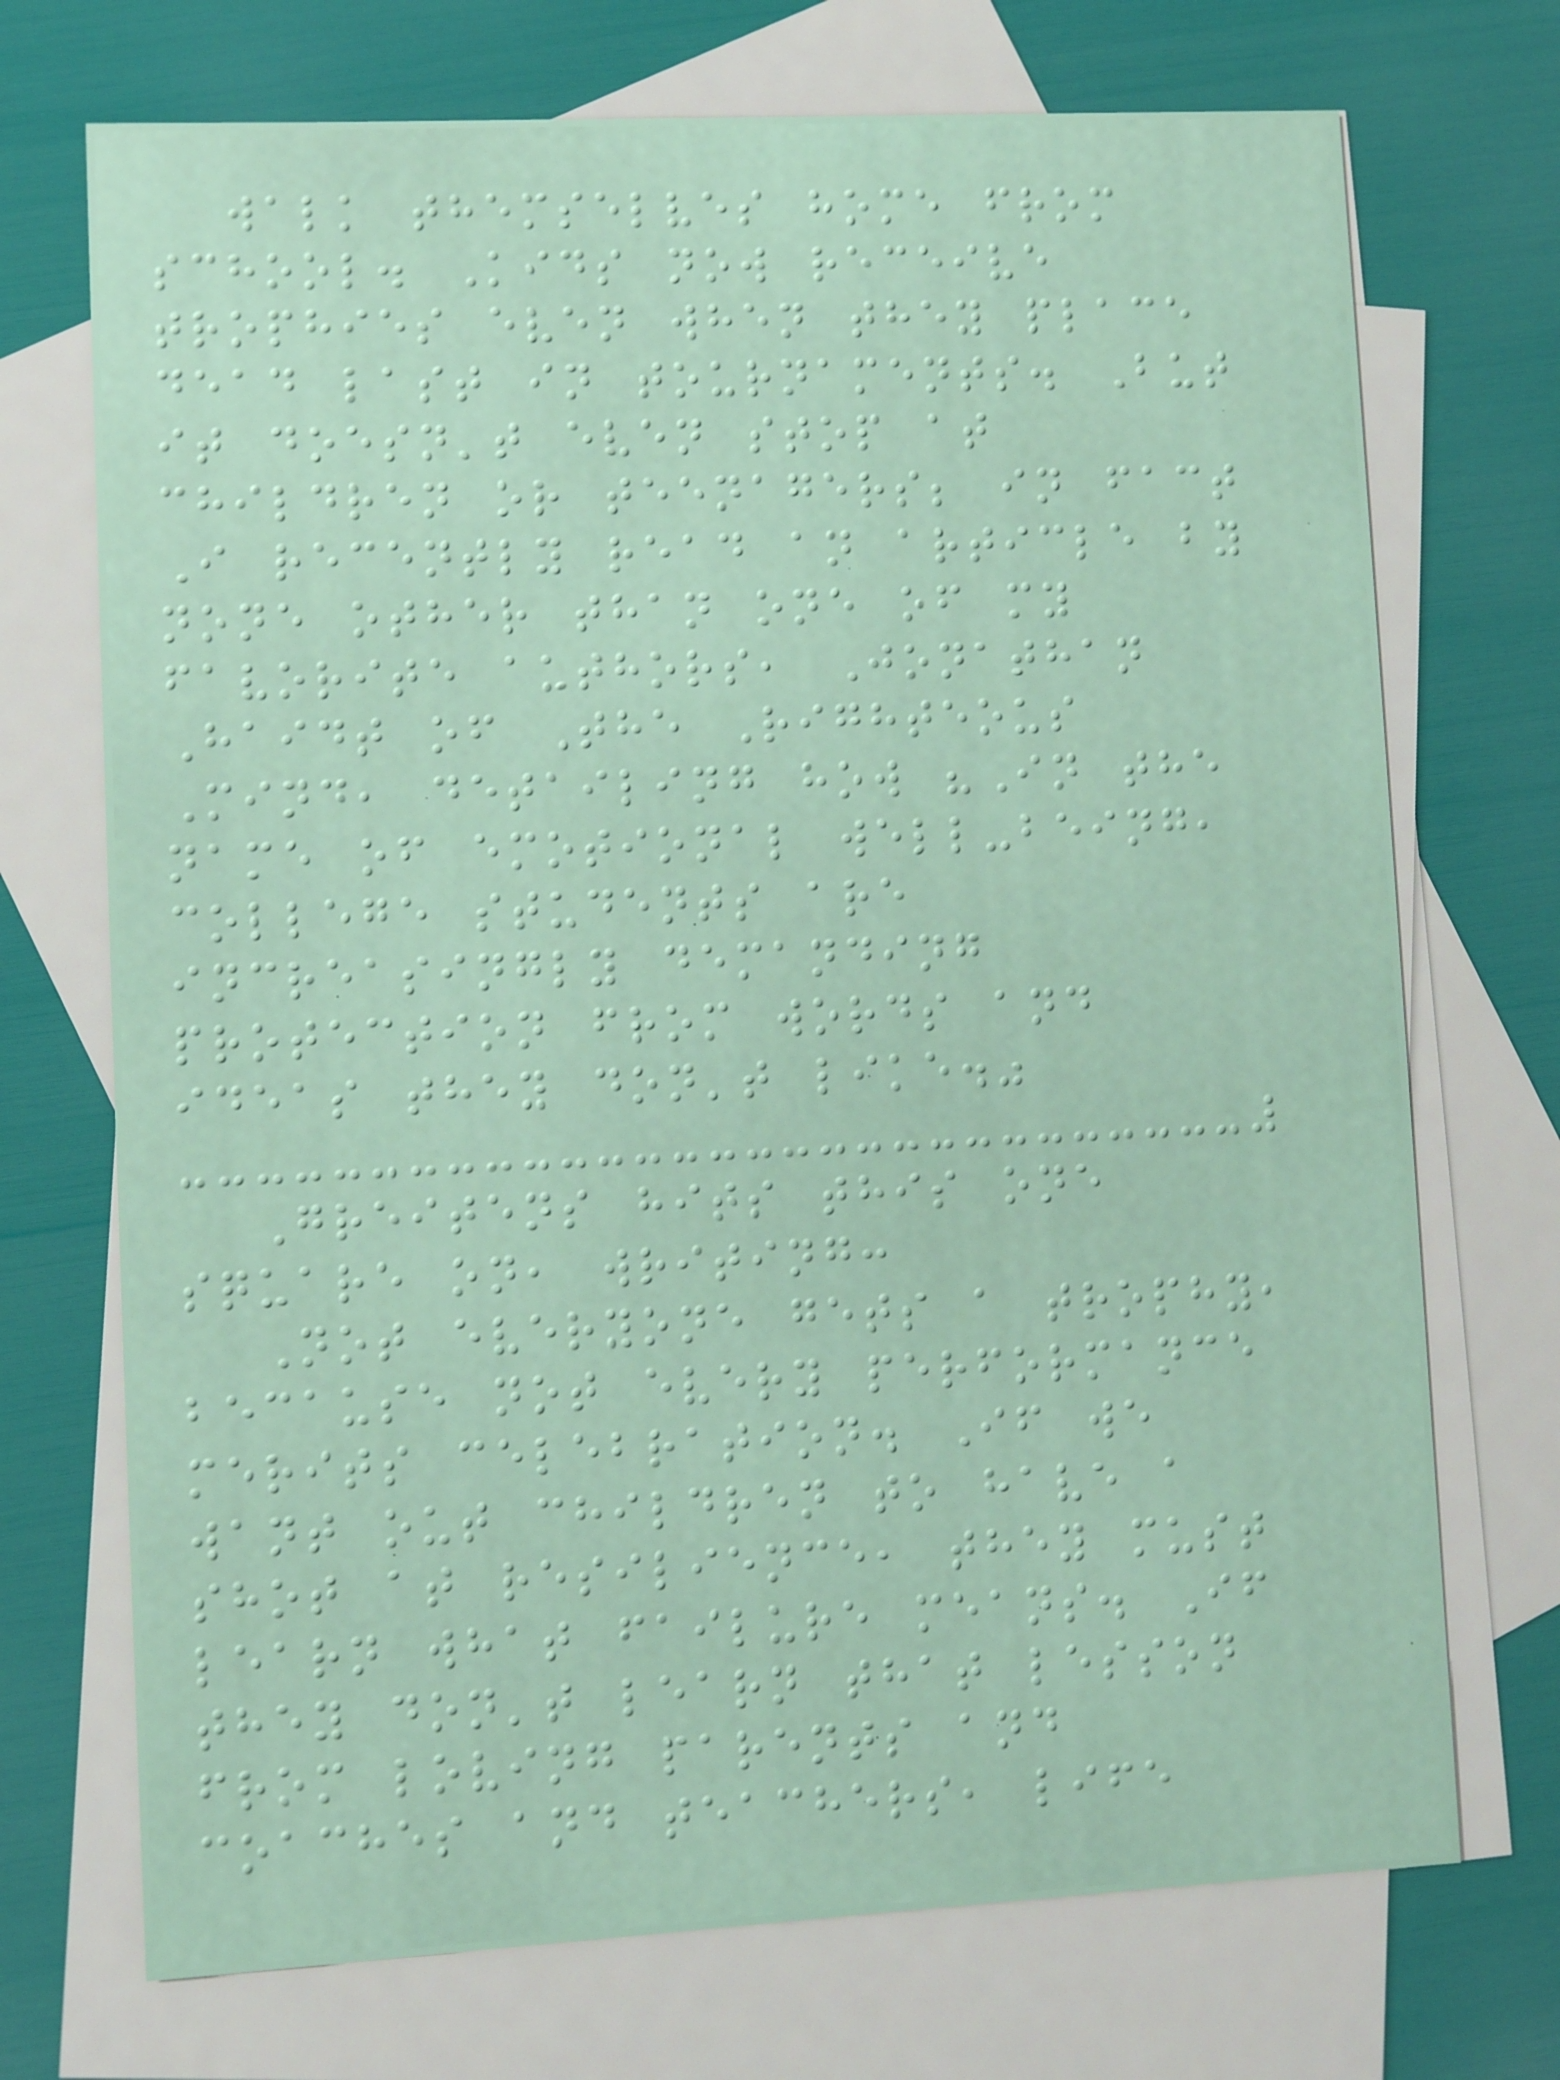walk themselves home from
school. Kids now receive
trophies even when they place
dead last in tournaments. But
it doesn't even stop at
children or teenagers; in fact
I recently read an article by
none other than one of my
favorite authors, Jonathan
Haidt of The Righteous
Mind, detailing how "In the
name of emotional well-being,
college students are
increasingly demanding
protection from words and
ideas they don't like."
Greitens hits this one
square on, writing:
Not everyone gets a trophy,
because not every performance
merits celebration. If we
want out children to have a
shot at resilience, they must
learn what failure means. If
they don't learn that lesson
from loving parents and
coaches and teachers, life
